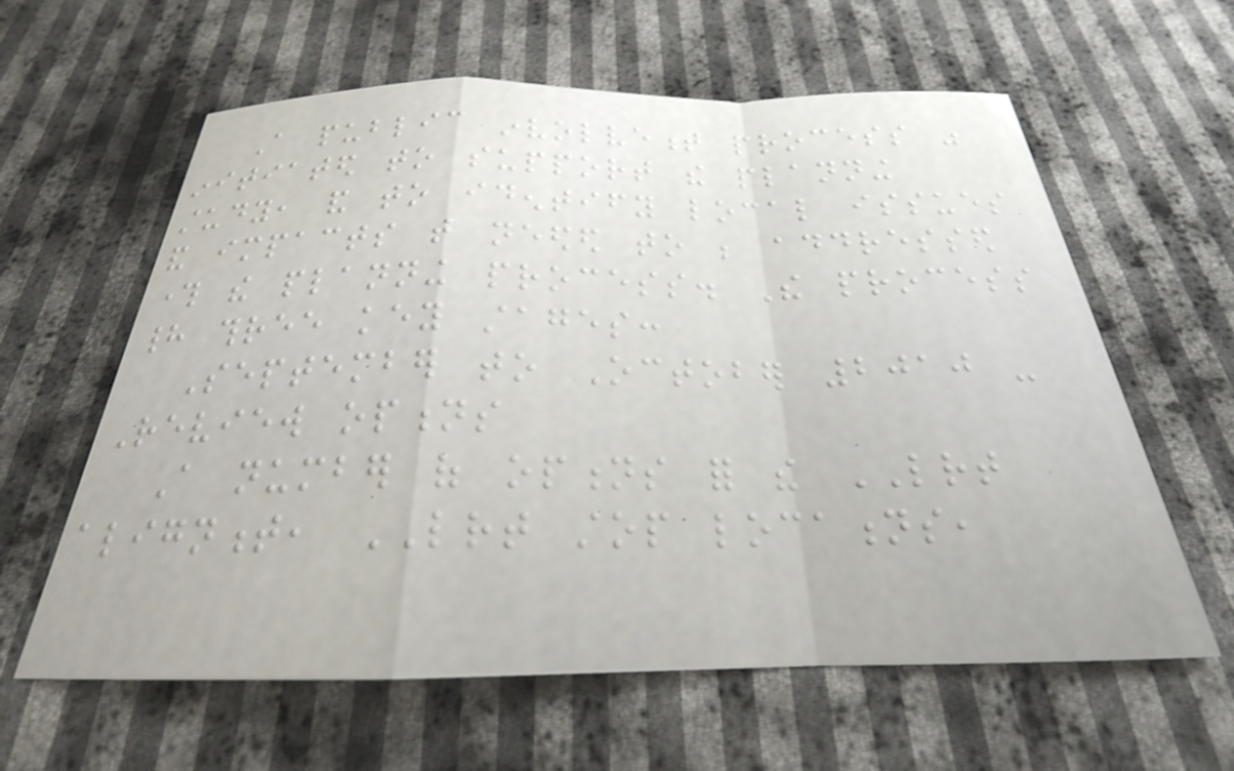A public involvement process was
initiated to support the planning
study, and to identify local issues
and impacts that needed to be addressed
through the planning process. The process
had three key stages:
September to October 2010 -
Review options
A number of options for the LRT
alignment, LRT stop locations,
